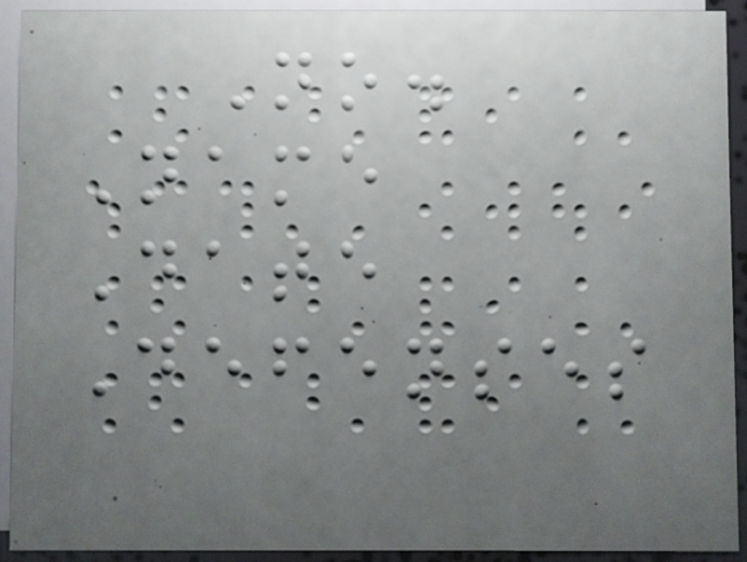No.
Name
Date
Defenses
